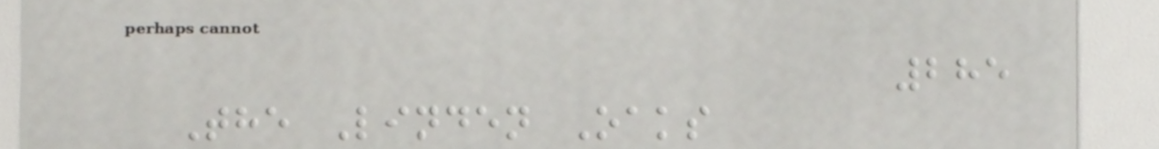285
The Linden Oaks
